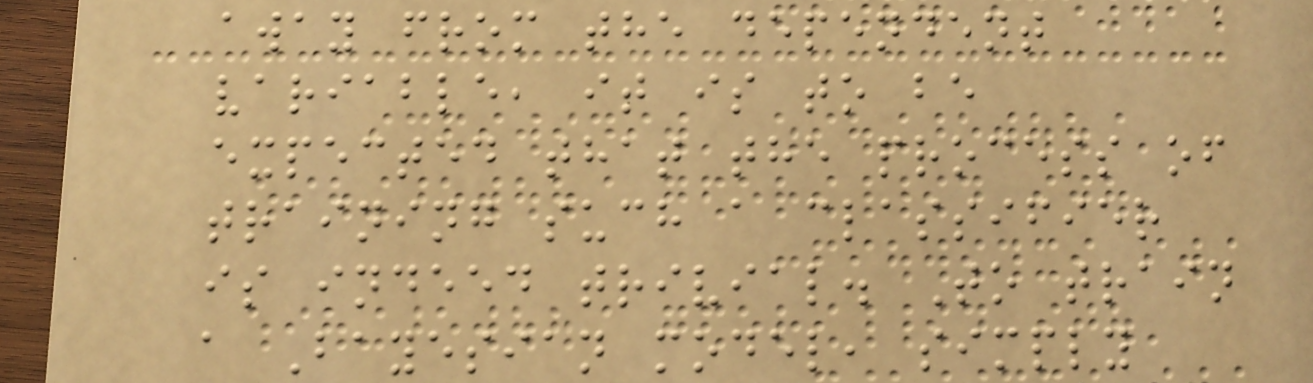away from the dependent
variable, it is to be
expected that the process of
training such a classifier
is indeed trivial. To train
a Bayesian model, simply
